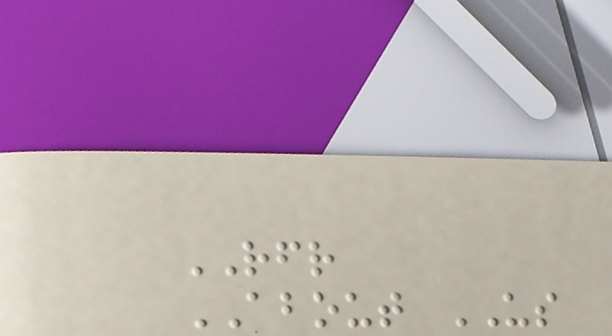RFR
ABOUT US
